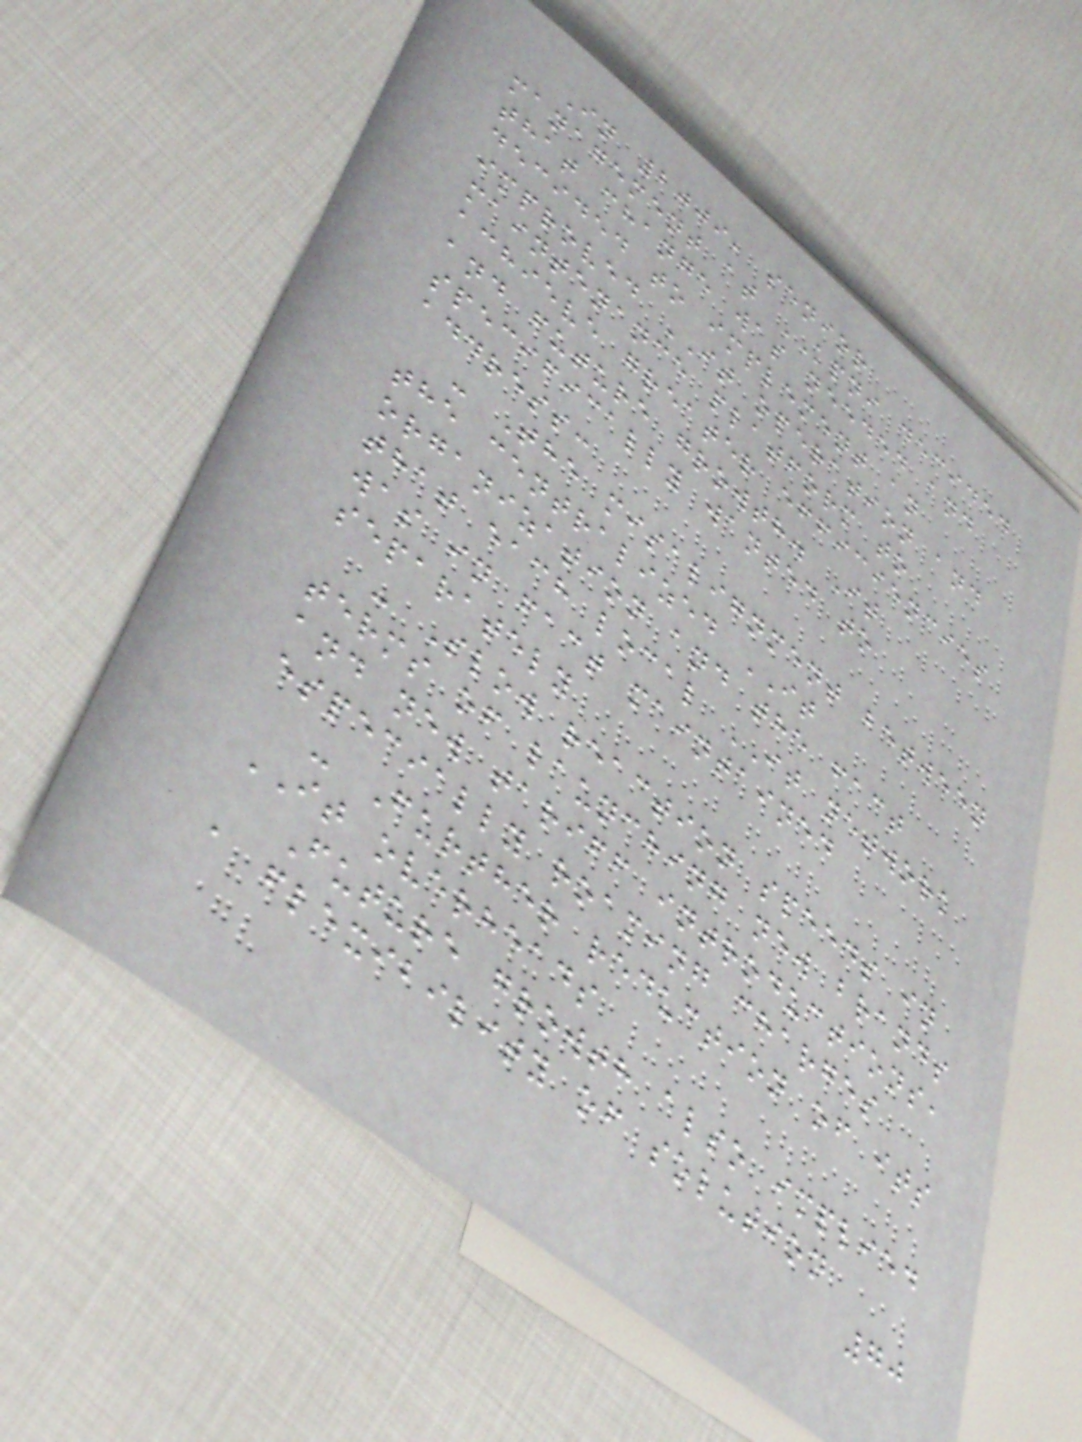In 2009, senior
management at KPNI decided
that change was needed and
decided to implement an
improved IT operation and
maintenance platform to
achieve greater efficiencies
and future growth. It
specifically wanted to
address:
- The misalignment between
the centralized IT
organization and the fact
that each local IT network
was in fact maintained
separately
- Slow reaction speeds in
terms of launching new brands
and new tariff introductions,
especially roaming charges
- Further reduction of its
IT overheads
Future growth also implied
a flexibility of solution
70
